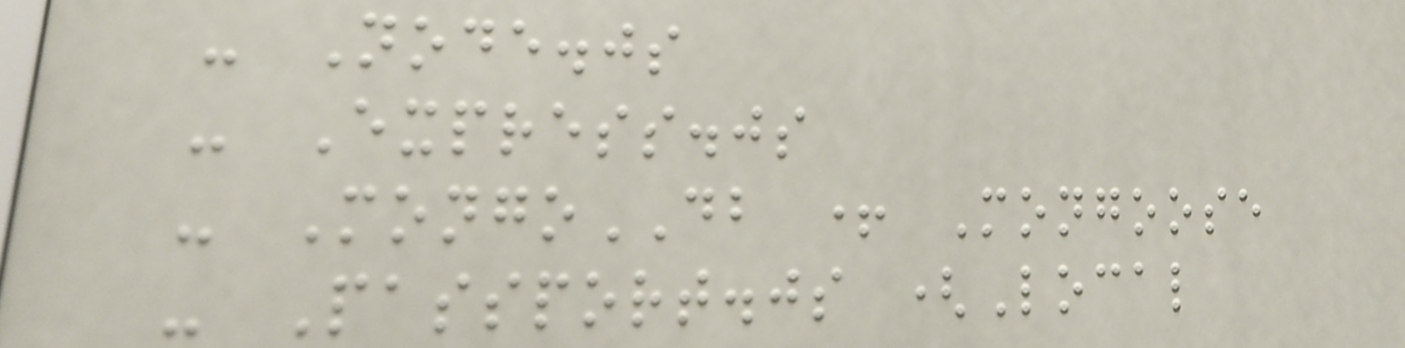- Node.js
- Express.js
- MongoDB + Mongoose
- Passport.js (Local
